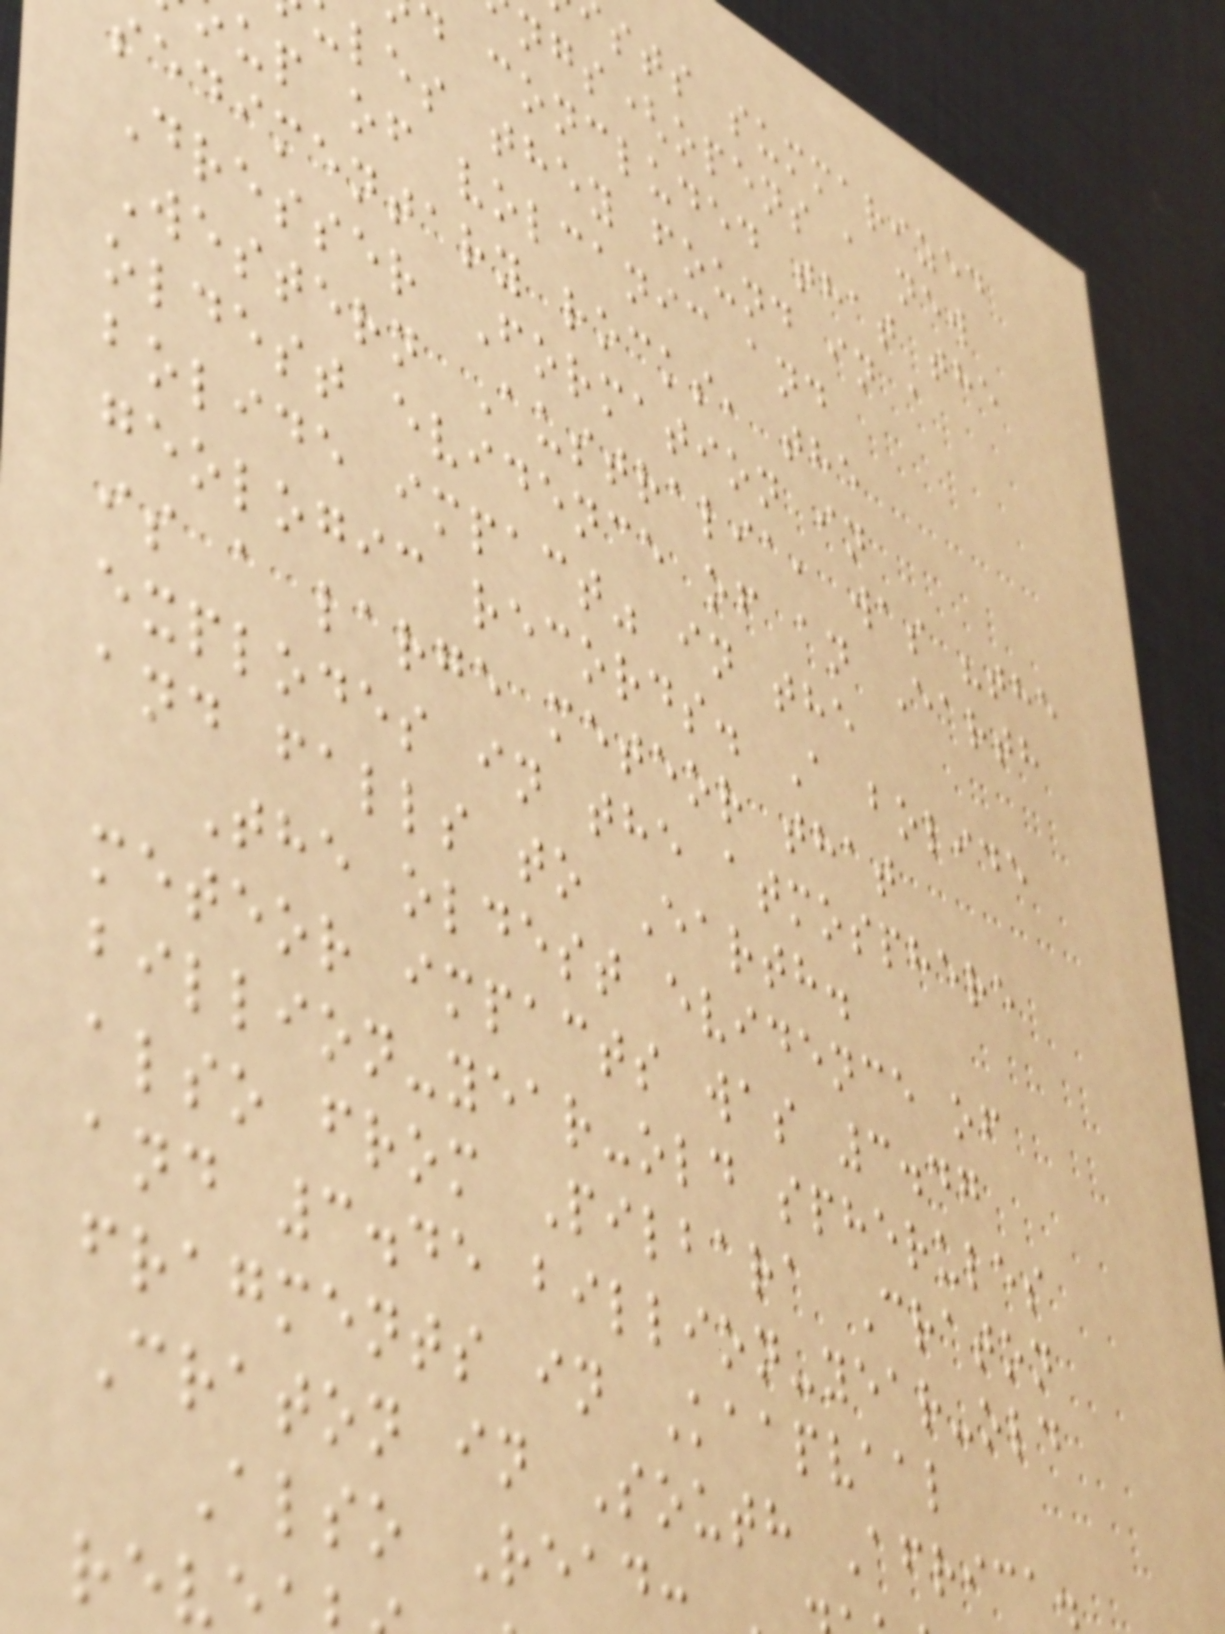sts summarized
ngs(opens a new
d concluded that the
les they found in a
up of volcanic and
sedimentary rocks, the
Dresser Formation in
Western Australia, was "the
oldest evidence of an Earth
bolide impact" in the
geologic records. A bolide
is a large meteor that
explodes in the atmosphere
and falls to Earth.
The oldest evidence of
meteor impacts was 3.47
billion-year-old spherules
also from Pilbara Craton
and 3.45 billion-year-old
fragments in Kaapvaal
Craton in South Africa.
Also Read:
